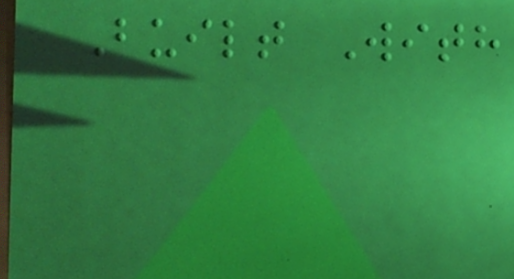Built With
